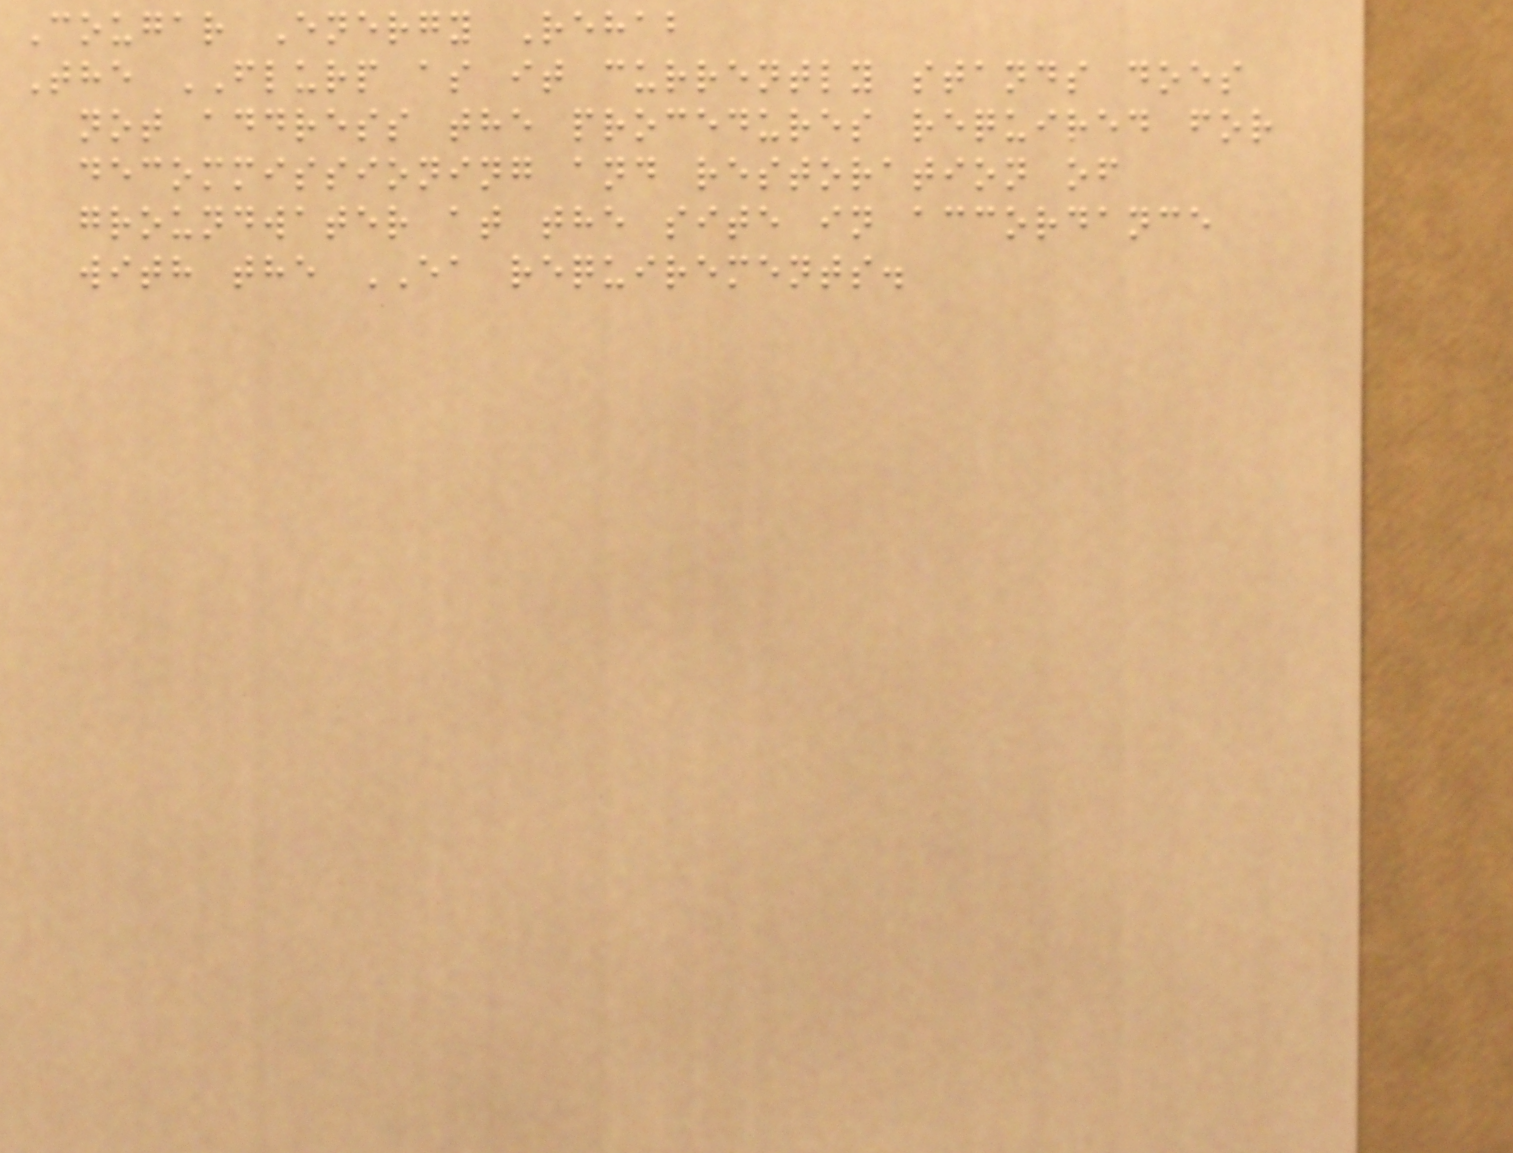Cougar Energy Rehab
The FLURP as it currently stands does
not address the procedures required for
decommissioning and restoration of
groundwater at the site in accordance
with the EA requirements.
